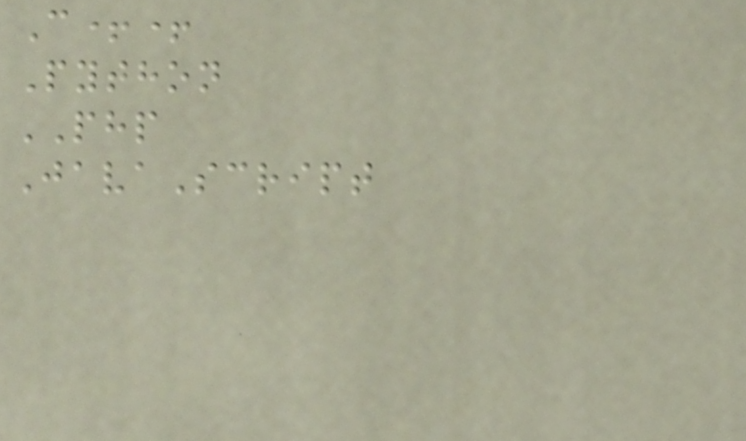C++
Python
PHP
JavaScript
